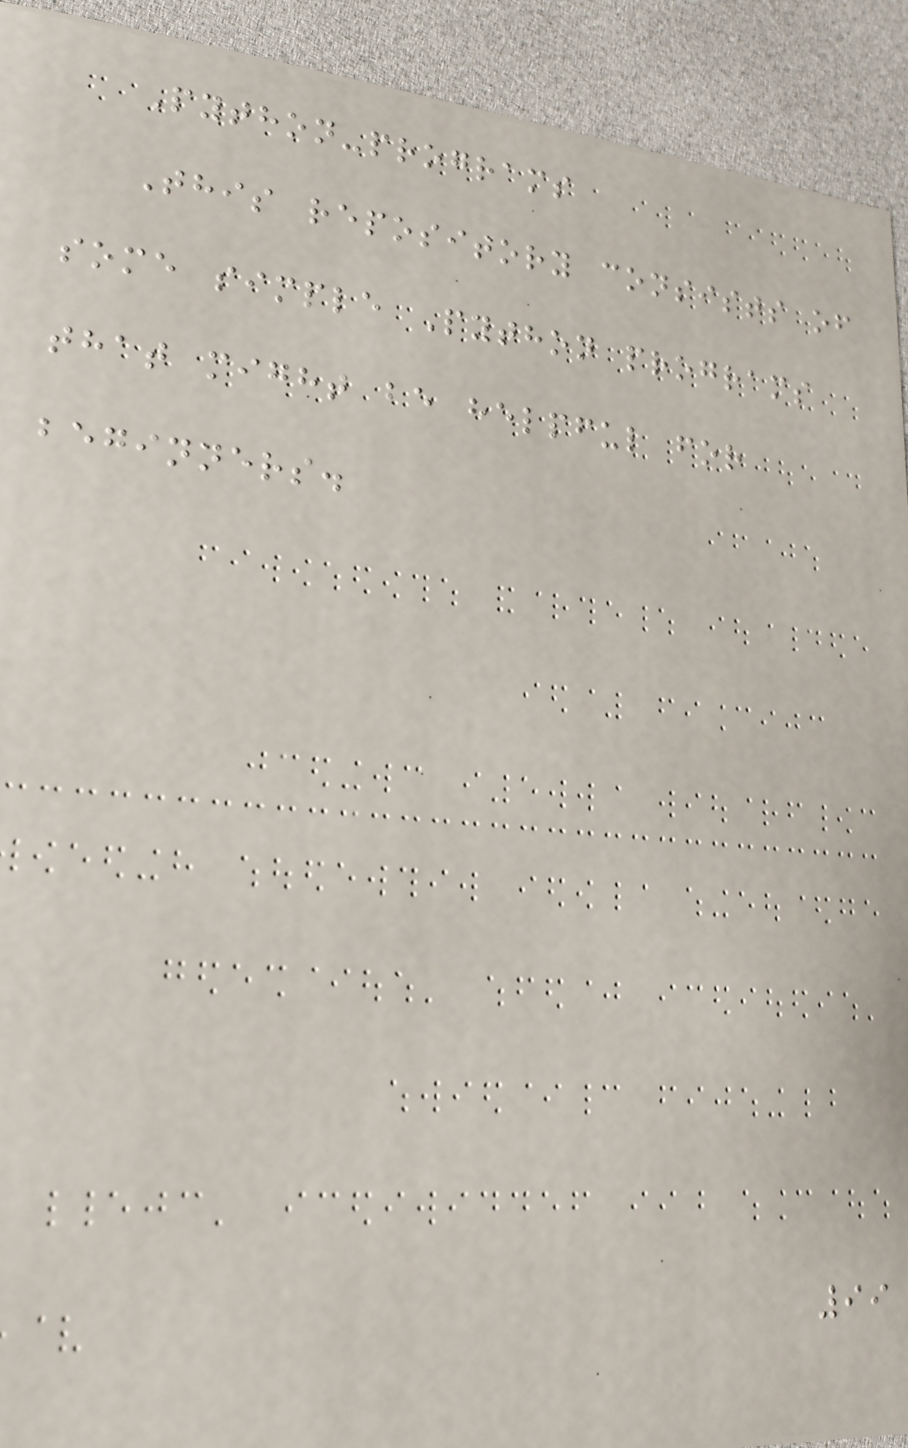Python-programs
This repository consists of
some simple Python programs
that might be helpful for
beginners.
99
